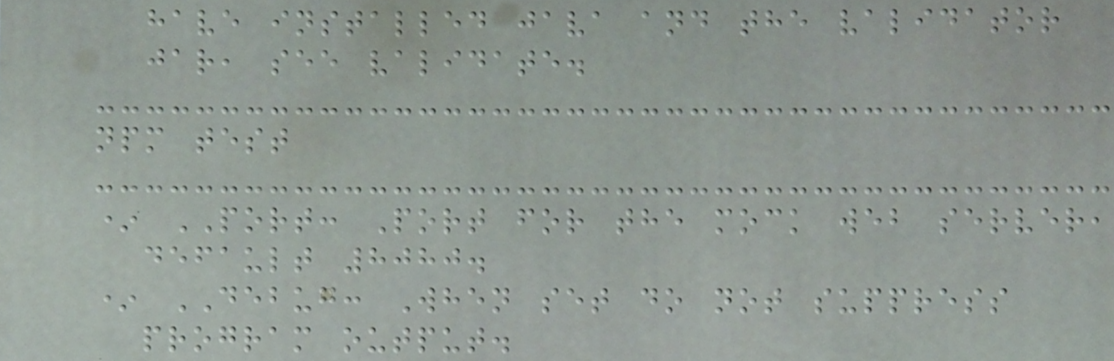have installed java and the validator
jar, see validate.
npm test
* PORT: Port for the mock web server,
default 8080.
* DEBUG: When set do not suppress
program output.
